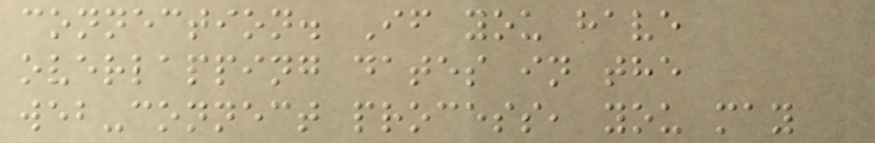connection. If you have
overlapping dates in the
web-connect process, you may
